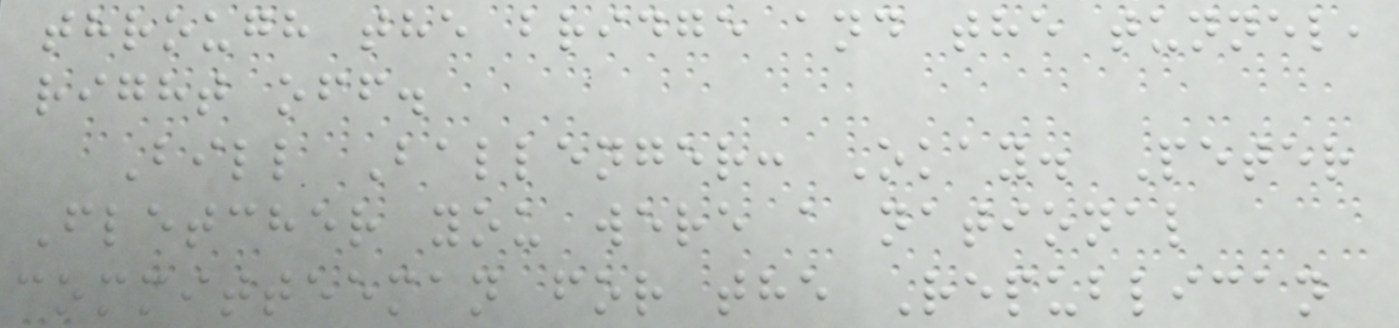through the bridge and the tunnel,
right off.
Bill Ballenger: Okay. Peter
Fletcher you were a national
committeeman for the Republican
